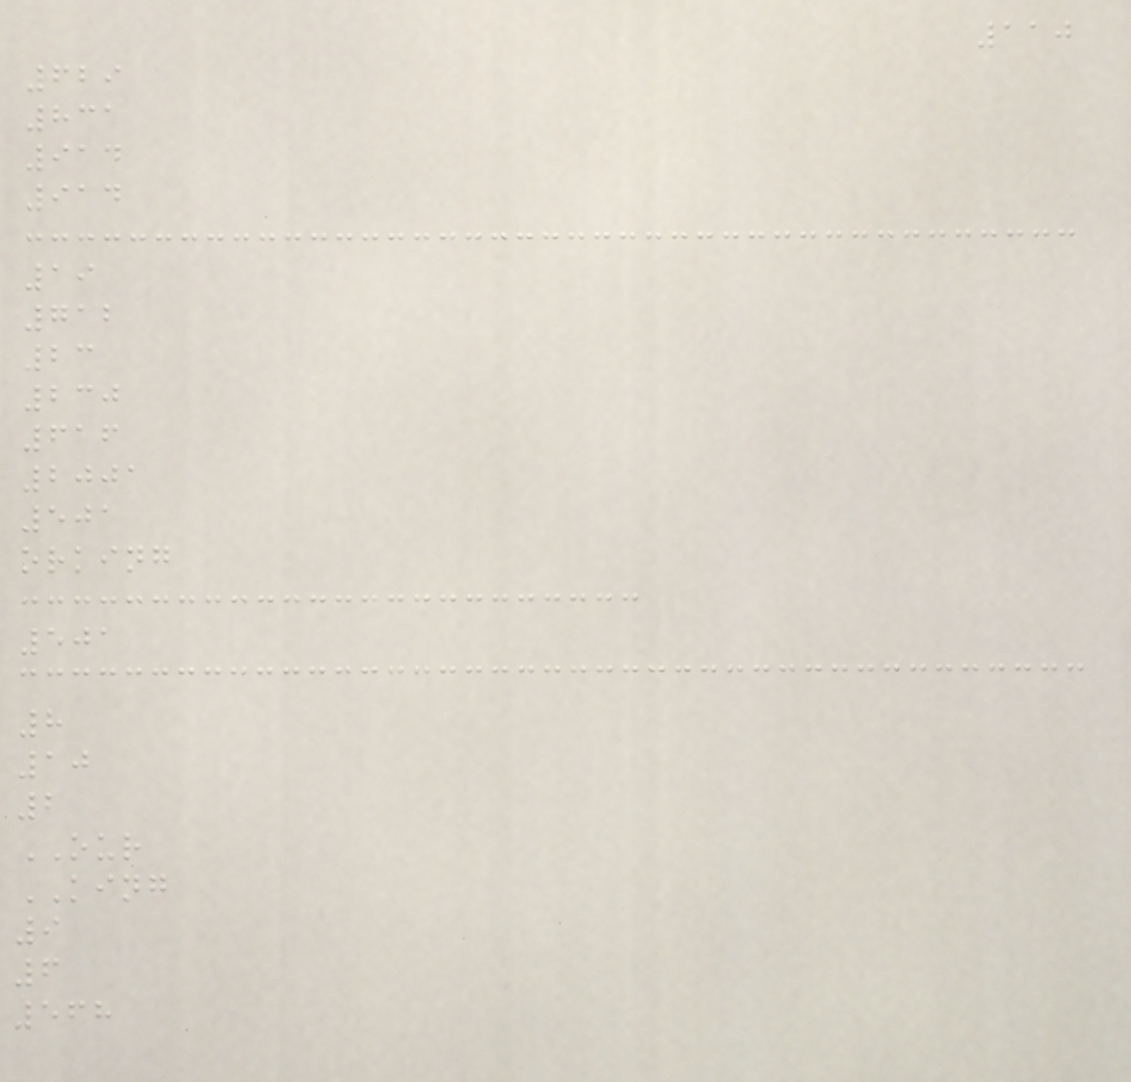110
629
831
914
914
19
712
23
230
616
2001
501
orking
501
8
10
2
OUR
KING
9
6
568
